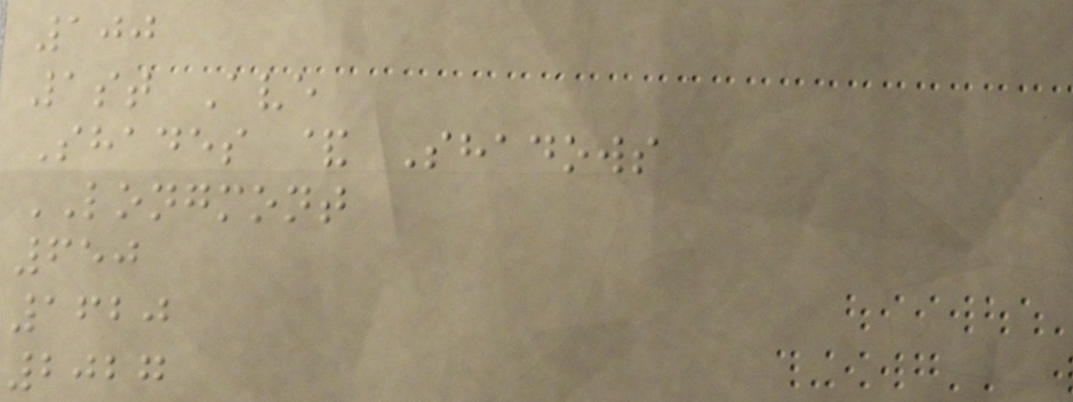100
1st Ave
Shades & Shadows
LONGMONT
650
1620
2027
